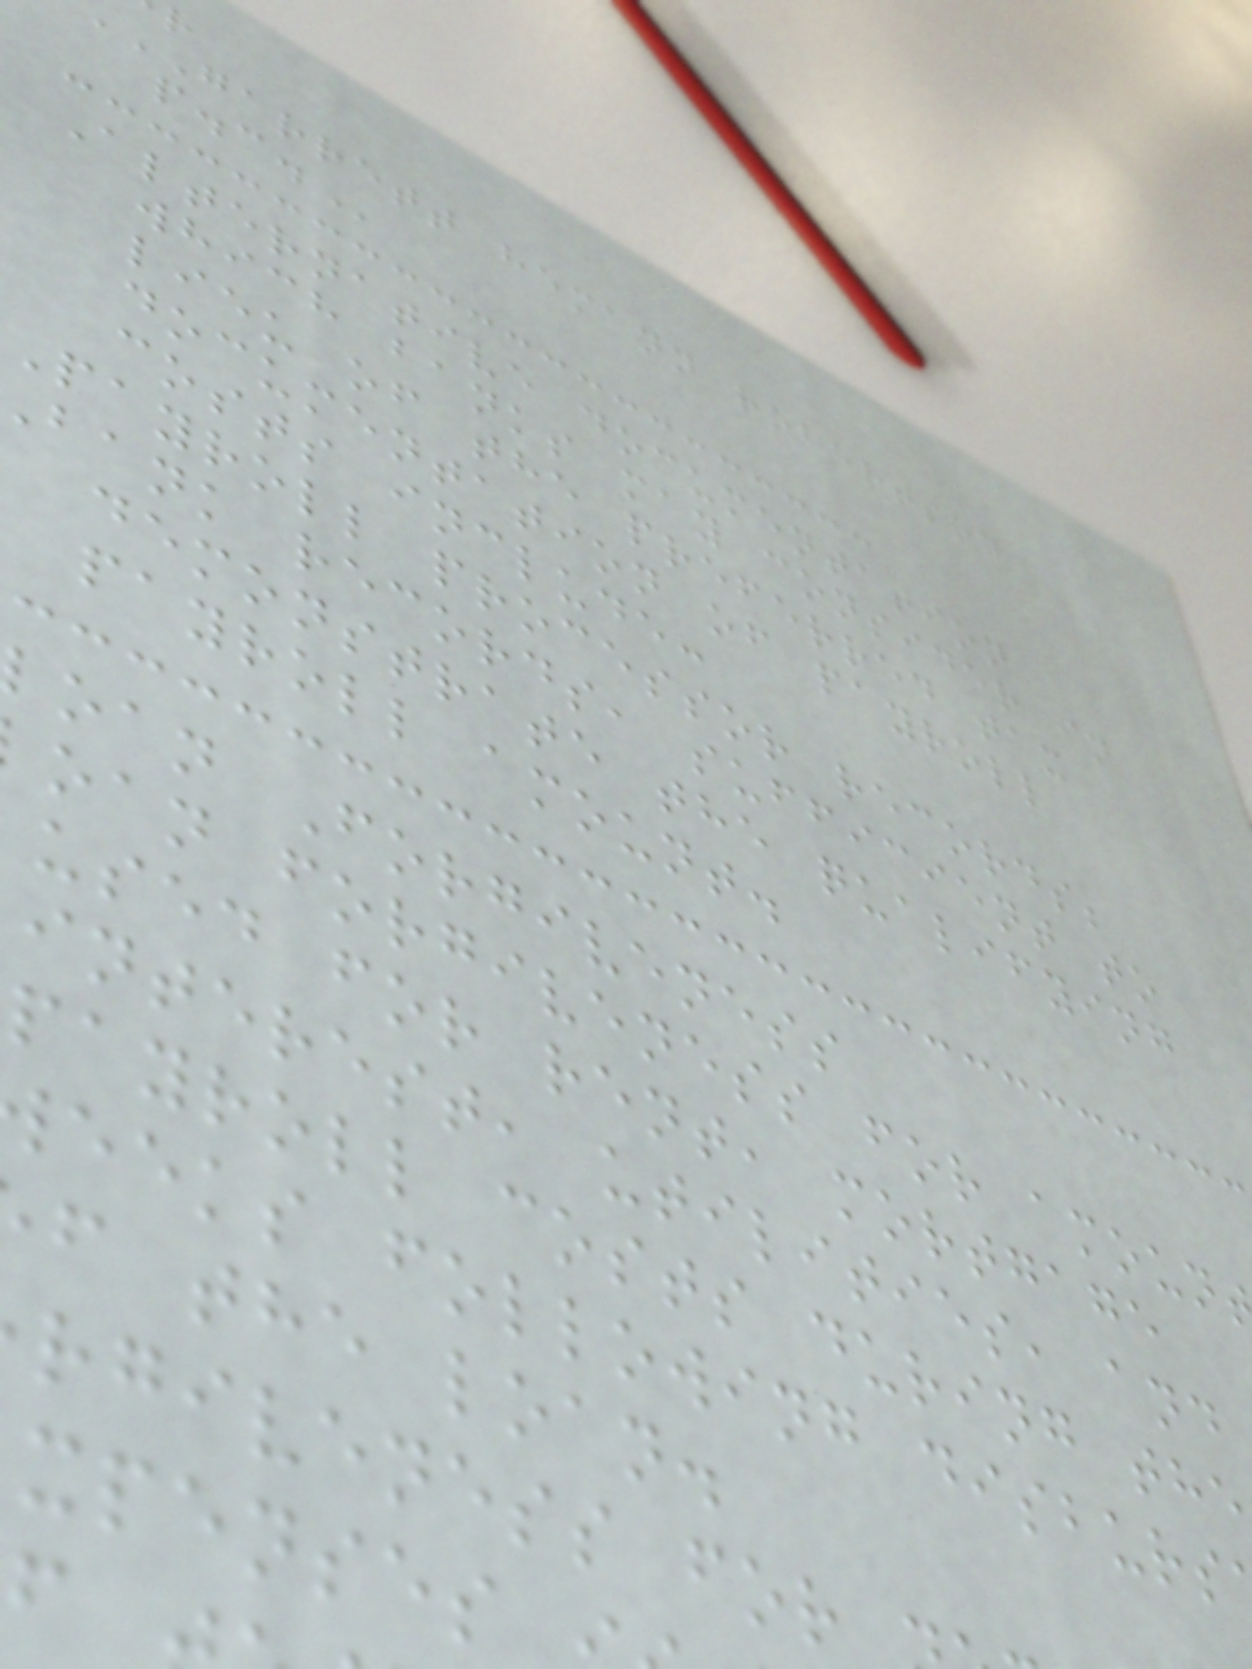GARRETT hemann robertson
Alternative documentation
which banks may consider in
lieu of the preferred tax
documentation of payroll
costs include:
Payroll processor records;
bank records, sufficient to
demonstrate the qualifying
payroll amount.
oan Forgiveness
oan forgiveness for amoun
used for rent, mortgage
interest, utilities, and
payroll costs during the
eeks following disburs
f the loan.
rgiveness for
xpenses
